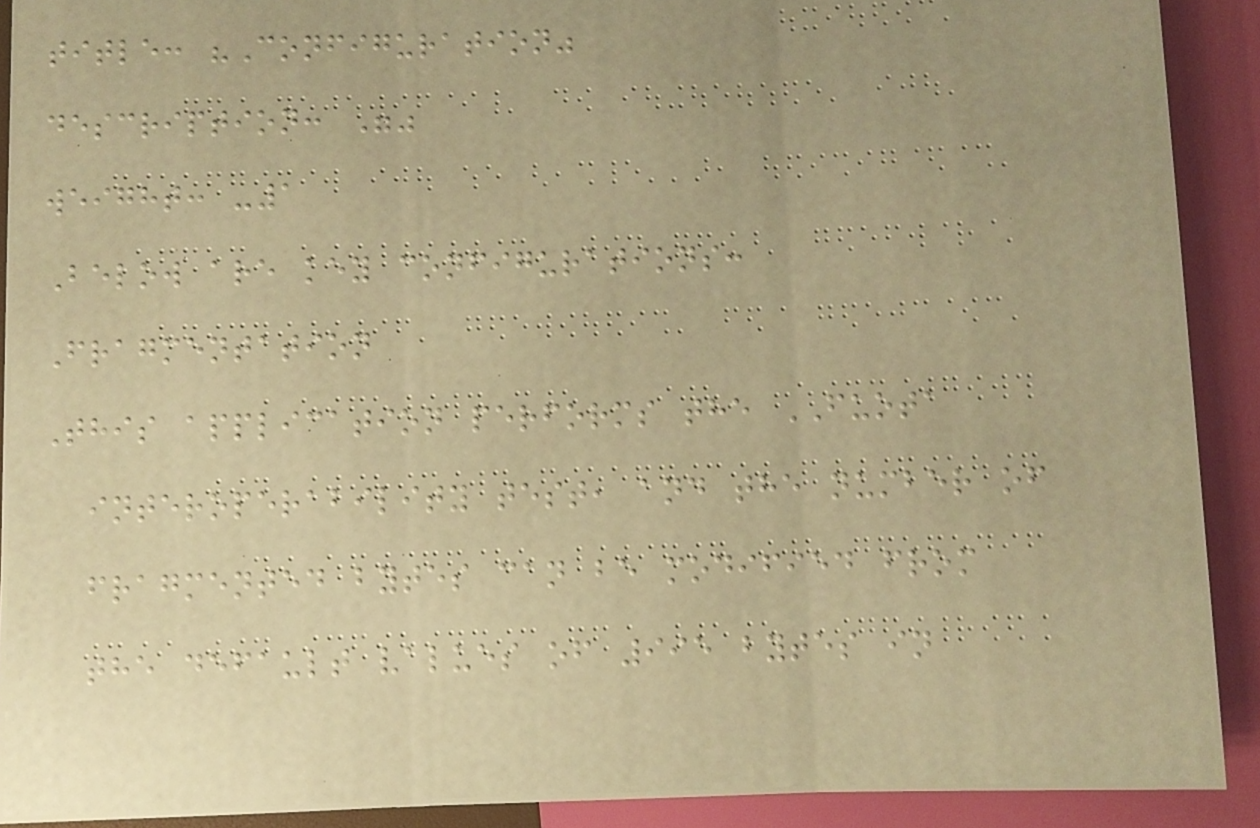title: "Configuration"
description: ""
weight: -1
Below are key configurations:
Fragmentation
This application performs the FUOTA
interoperability test, and the number of
fragmented bytes can be modified from
the default values of 995 bytes in
